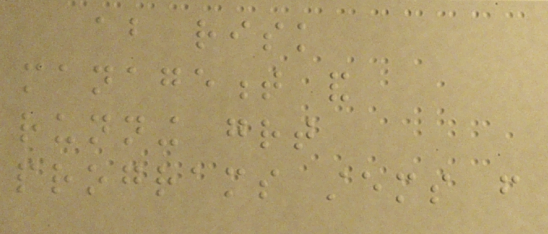about risk
management and
running great
programs stems from
